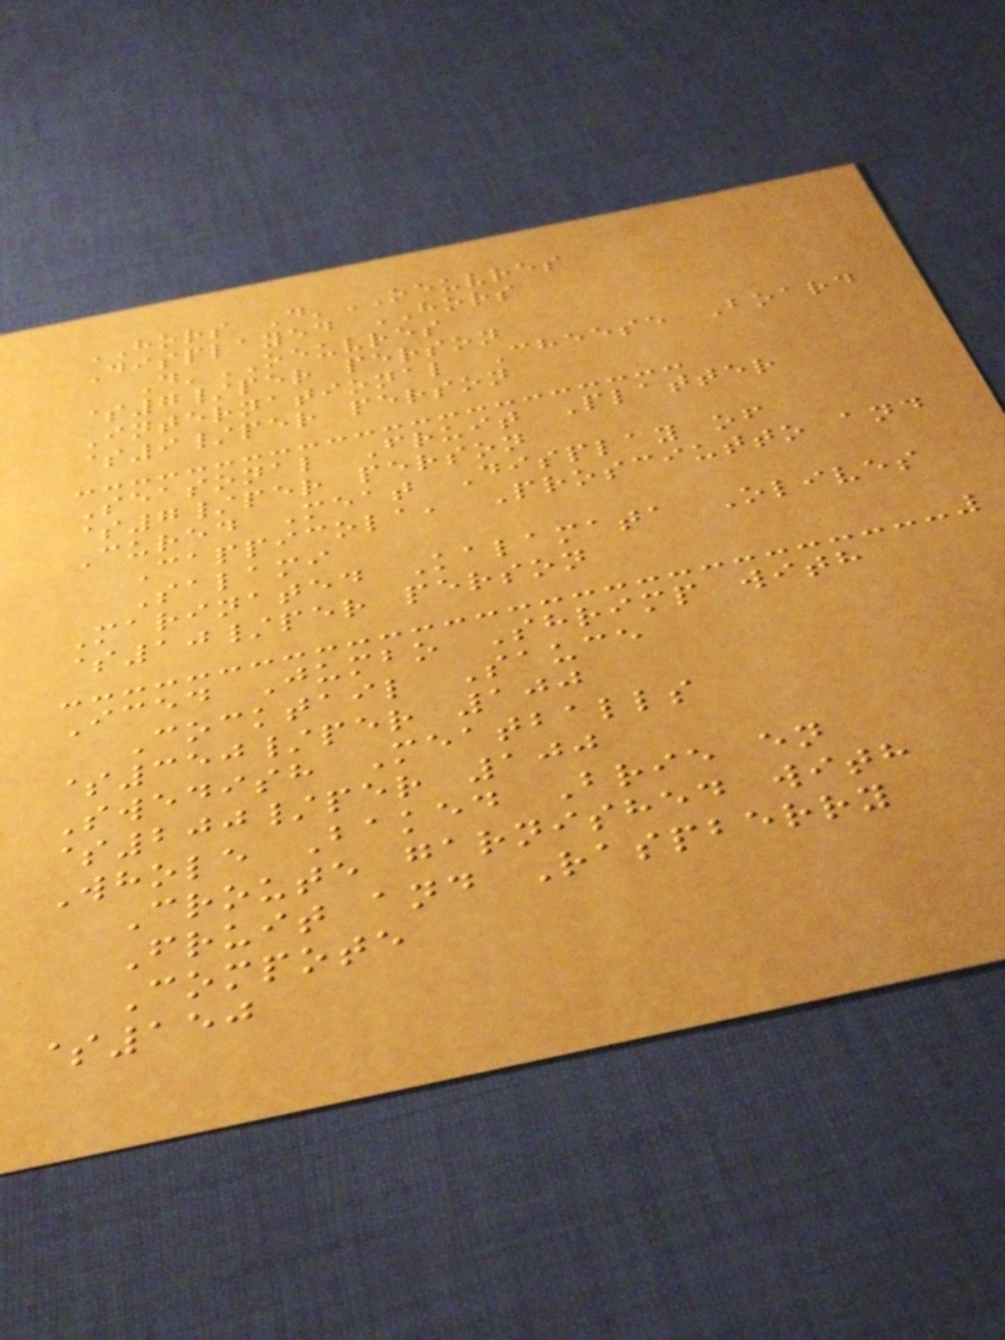HORS D'OEUVRES
Displayed HORS
D'OEUVRES
$7/per person
International Cheese Board
$9/per person
Seasonal Fruit Platter
$7/per person
Cured Meat Display of
Cappicola, Prosciutto and
Salami
Marinated Kalamata Olives
$10/per person
Iced Jumbo Shrimp with
Cocktail Sauce
$350/per 100
Swedish Meatballs
$200/per 100
Whole Baked Brie en
Croute garnished with
Fruit and Raspberry
Compote
$150
